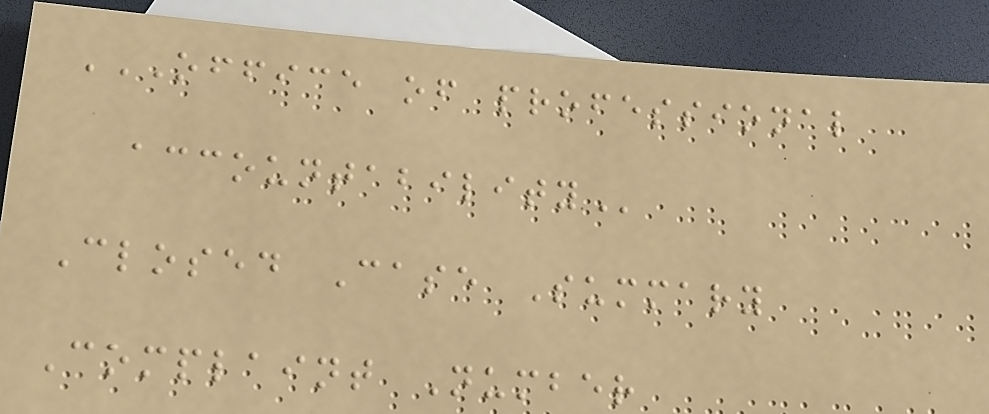OFFICE OF PROFESSIONAL
ACCOUNTABILITY
Closed Case Summary
Complaint Number
